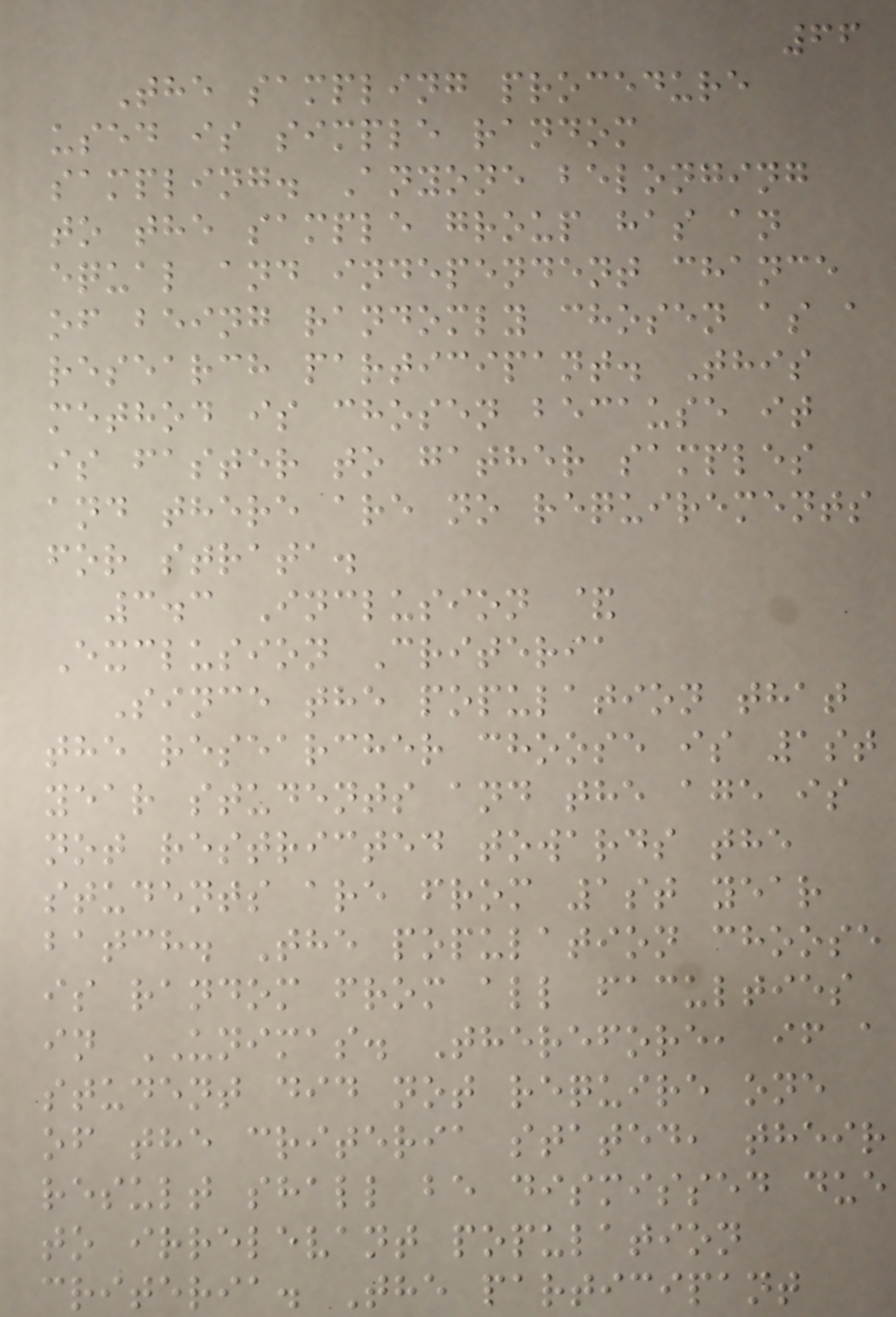66
The sampling procedure
used is simple random
sampling. Anyone belonging
to the sample group has an
equal and independent chance
of being randomly chosen as a
research participant. This
method is chosen because it
is faster to gather samples
and there are no requirements
for strata.
3.3 Inclusion &
Exclusion Criteria
Since the population that
the researcher choose is 1st
year students and the age is
not restricted towards the
students are from 1st year
batch. The population choose
is random from all faculties
in UNIMAS. Therefore, if a
student did not require one
of the criteria stated, their
result shall be dismissed due
to irrelevant population
criteria. The participant
